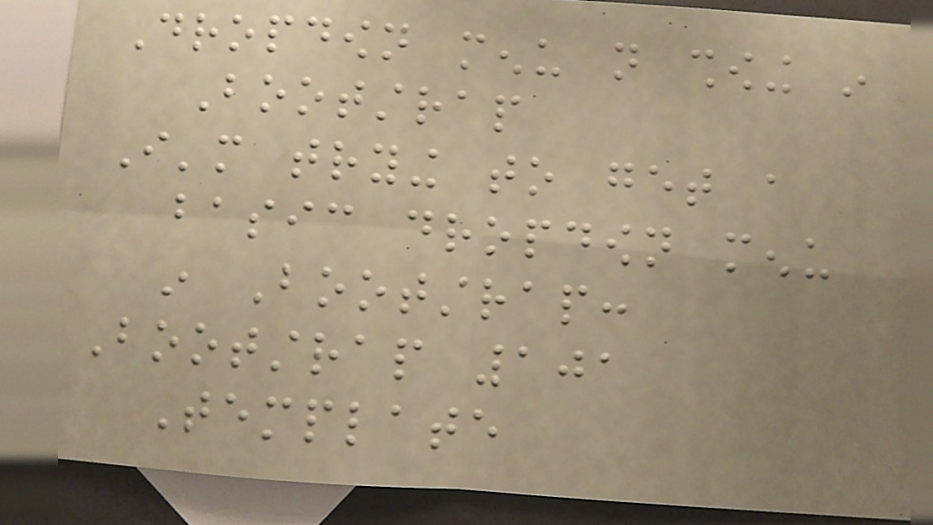Dropdown menu not showing in
Bootstrap
I'm trying to get a
basic dropdown menu
in Bootstrap:
Bootstrap 101
Template
